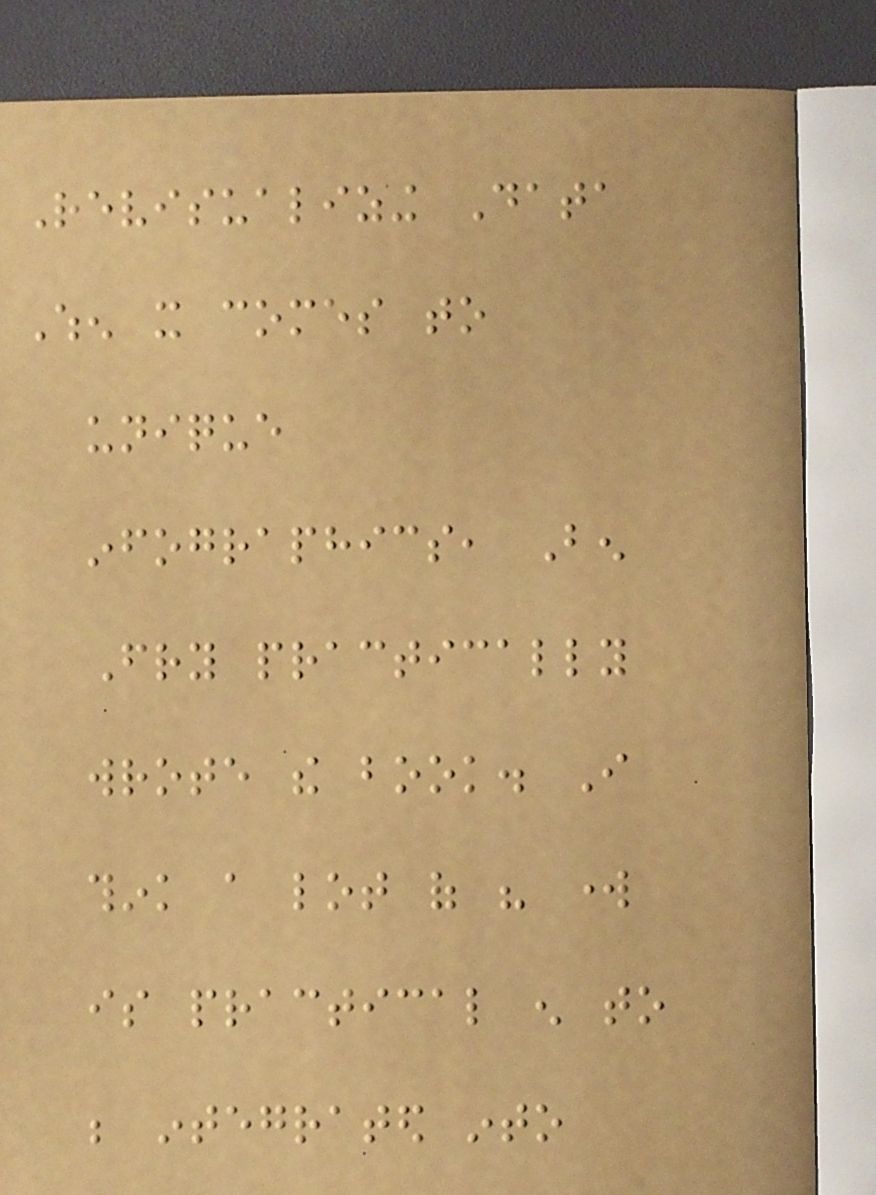Revisualizing Data
When it comes to
unique
infographics, Ben
Fry practically
wrote the book. I
think a lot of his work
is practical enough to
be integrated into
